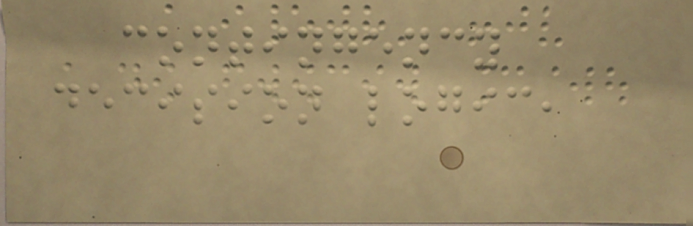contingency
decision logic,
